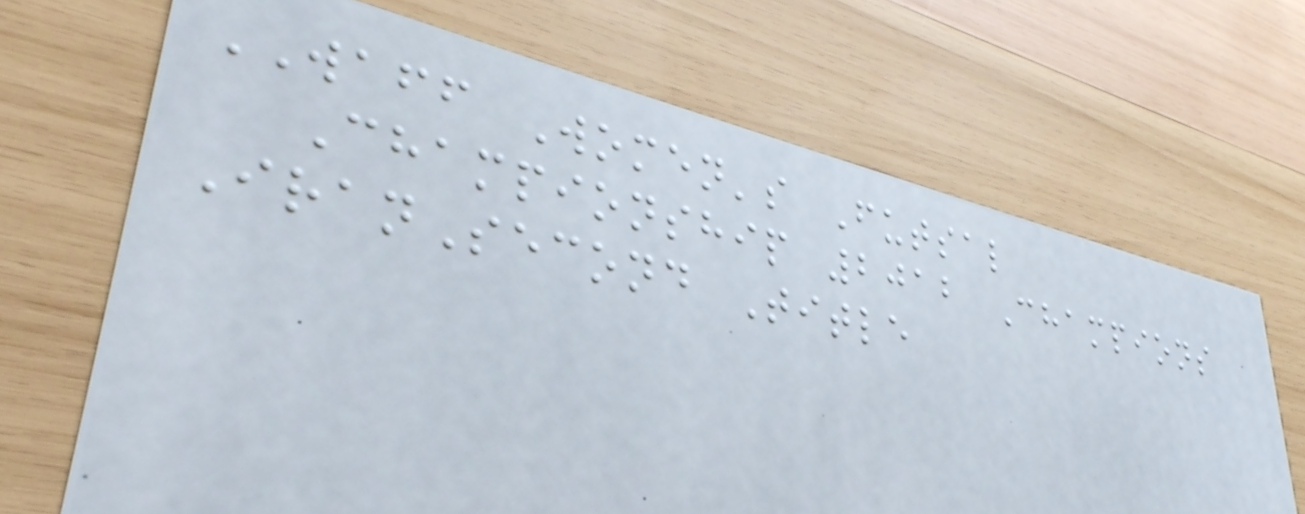WAFF Women's Futsal
Championship 2012 Champions
IranSecond Title
